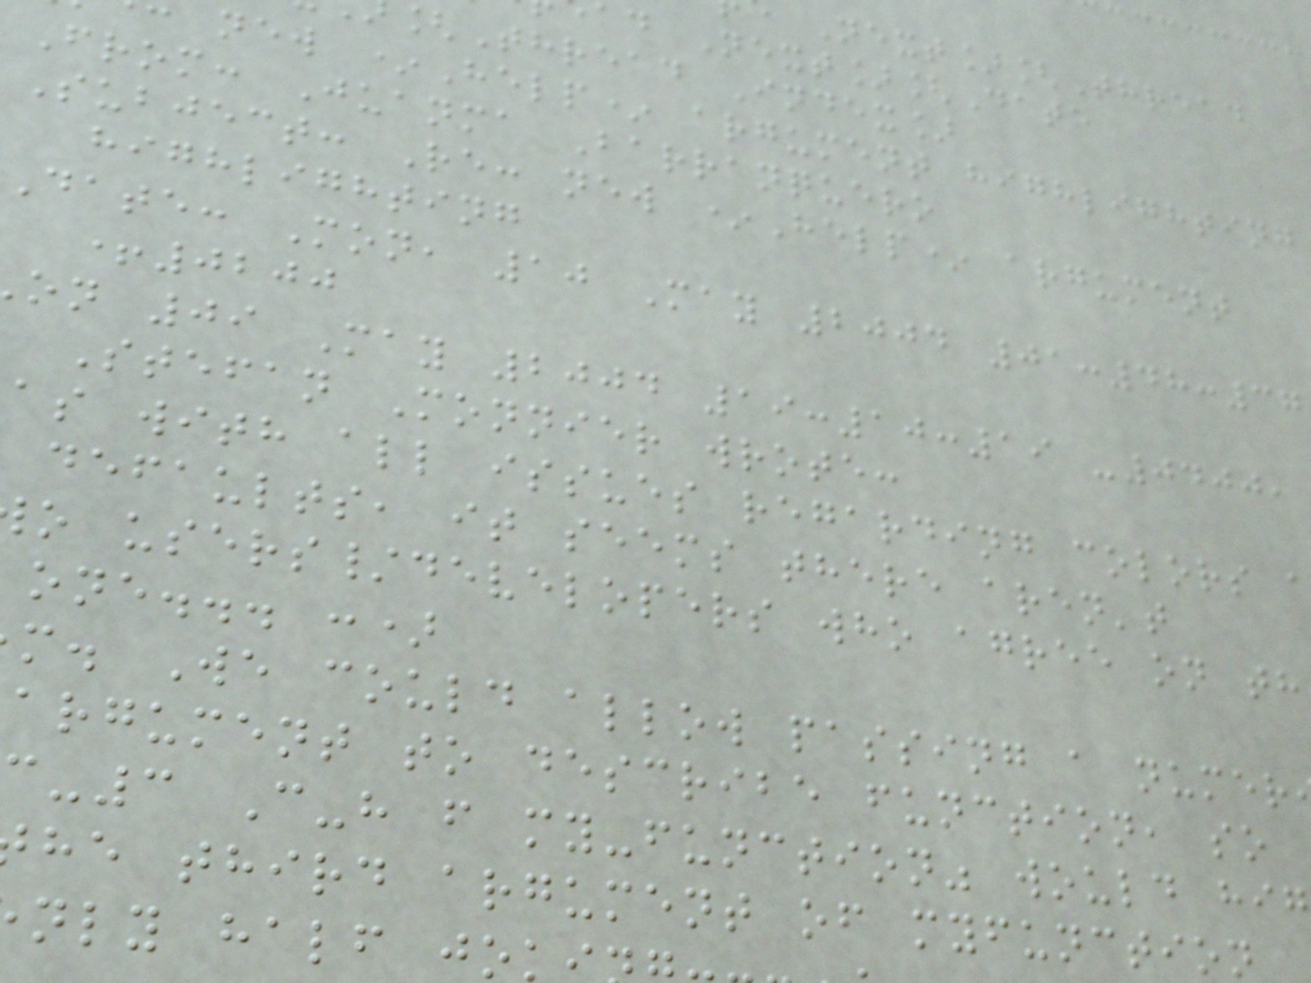Next][Thread
ad Next][Date
[Thread Index]
new *Help* argument highlighting
From: Juanma Barranquero
Subject: Re: new *Help* argument
highlighting
Date: Mon, 10 May 2004 01:48:37
+0200
on 09 May 2004 19:10:19 -0400,
Stefan Monnier wrote:
as with all issues regarding colors
defaults, it seems there aren't
o users/developers who agree on th
one... :)
m. We could allow passing a numer
argument to describe function, so
c-3 C-h f my-function" would hig
he third argument of myfunction
nly half jo
